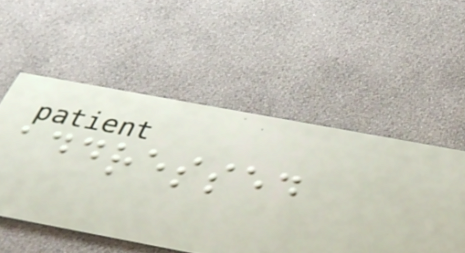addressed
